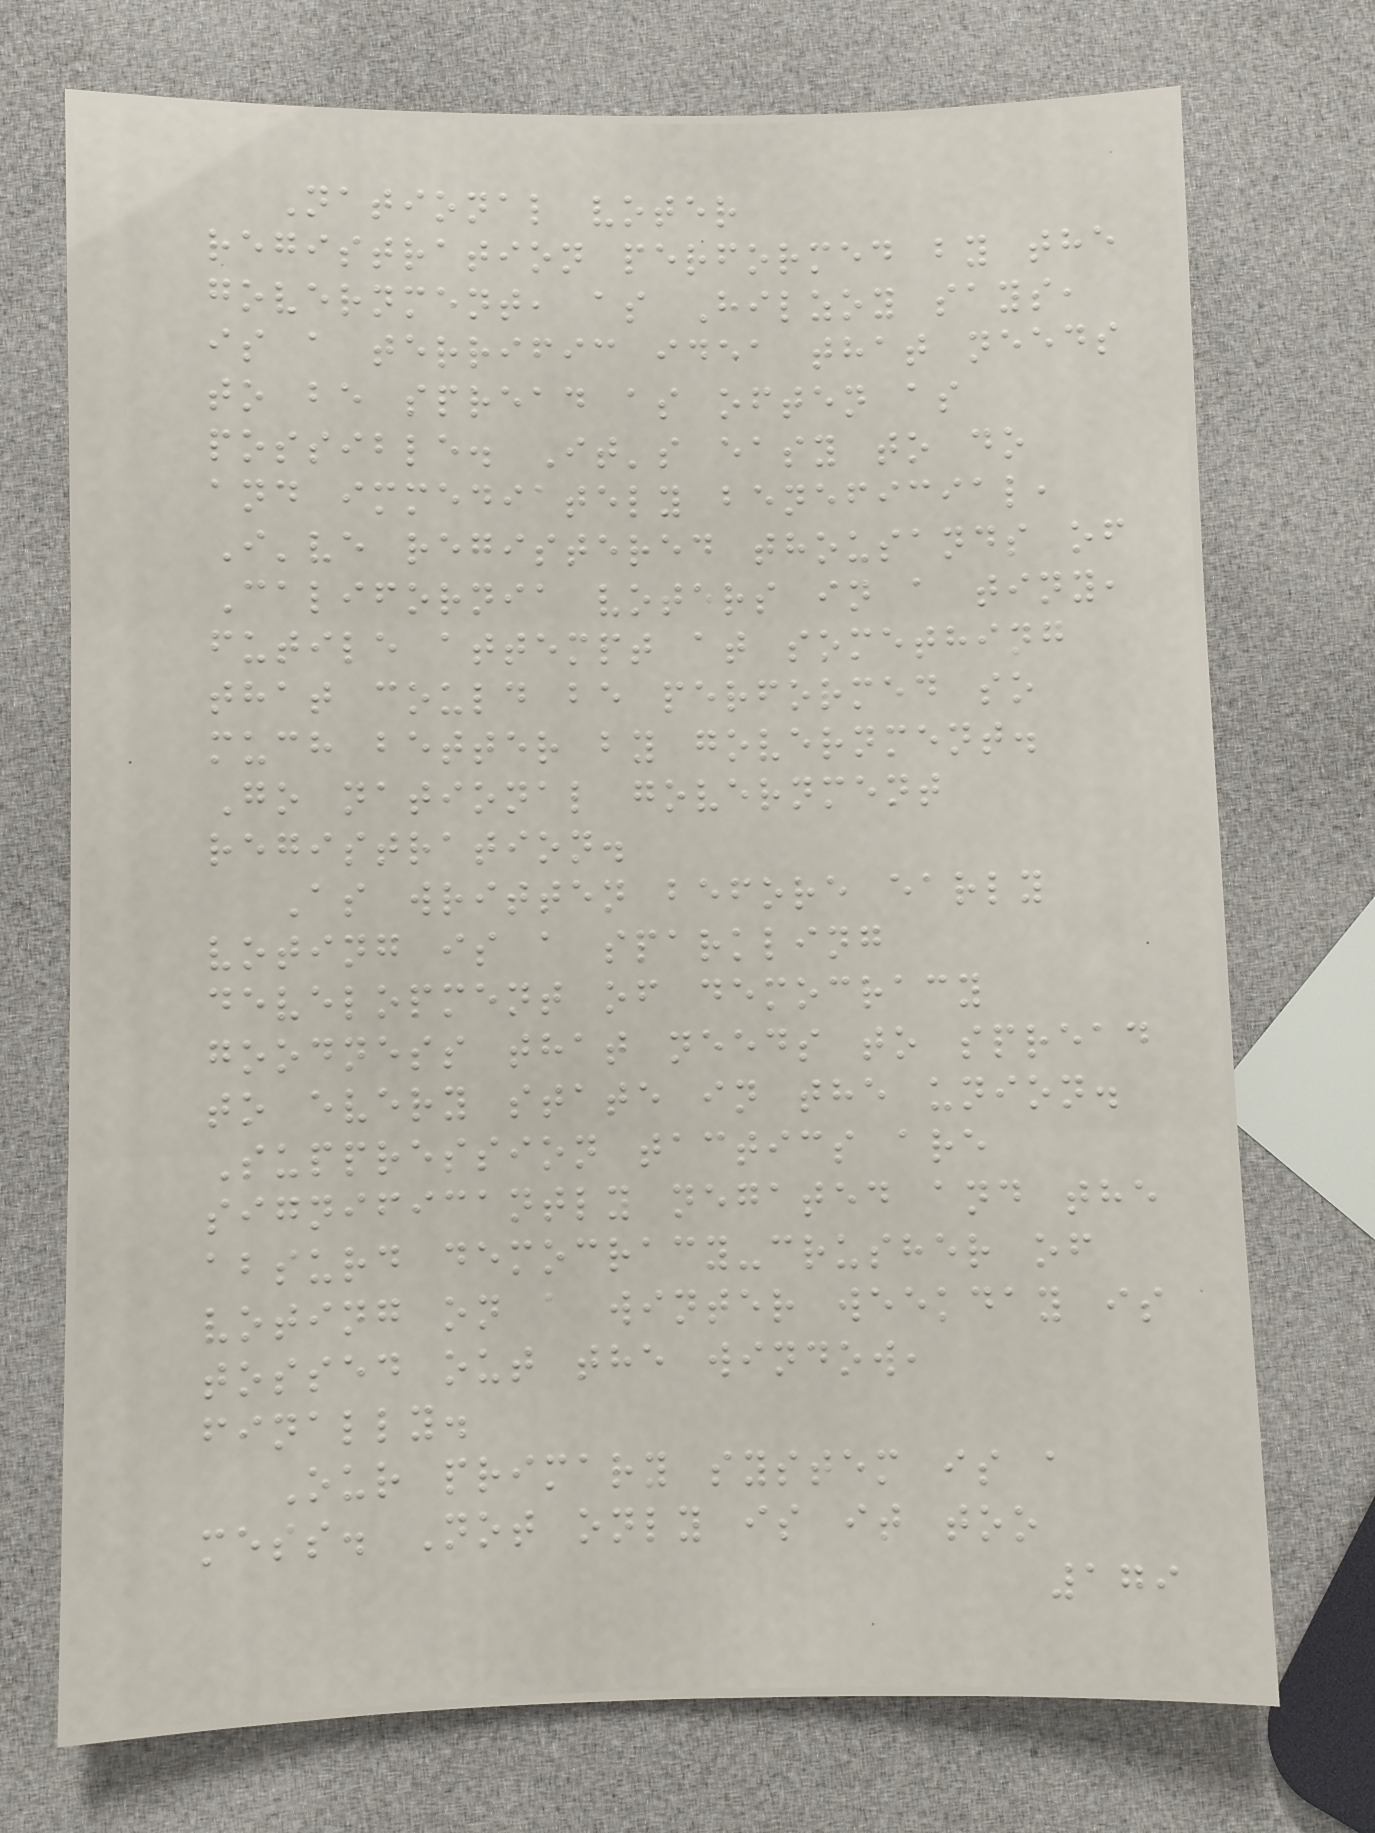National voter
registration performed by the
government, as Hilzoy says,
is a terrific idea that needs
to be spread as often as
possible. It's easy to do
and immediately beneficial,
I've registered thousands of
California voters in a tiny,
futile attempt at something
that could be performed so
much better by government.
Go national government
registration.
As written before early
voting is a sparkling
development of democracy
goodness that needs to spread
to every state in the union.
Suppression tactics are
significantly negated and the
absurd democracy-crusher of
voting on a winter weekday is
tossed out the window,
finally.
Our primary system is a
mess. Not only is it too
179
